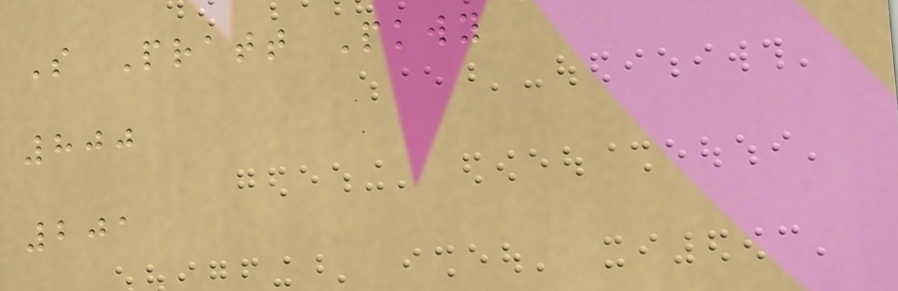S Pratt Pkwy
800
201
